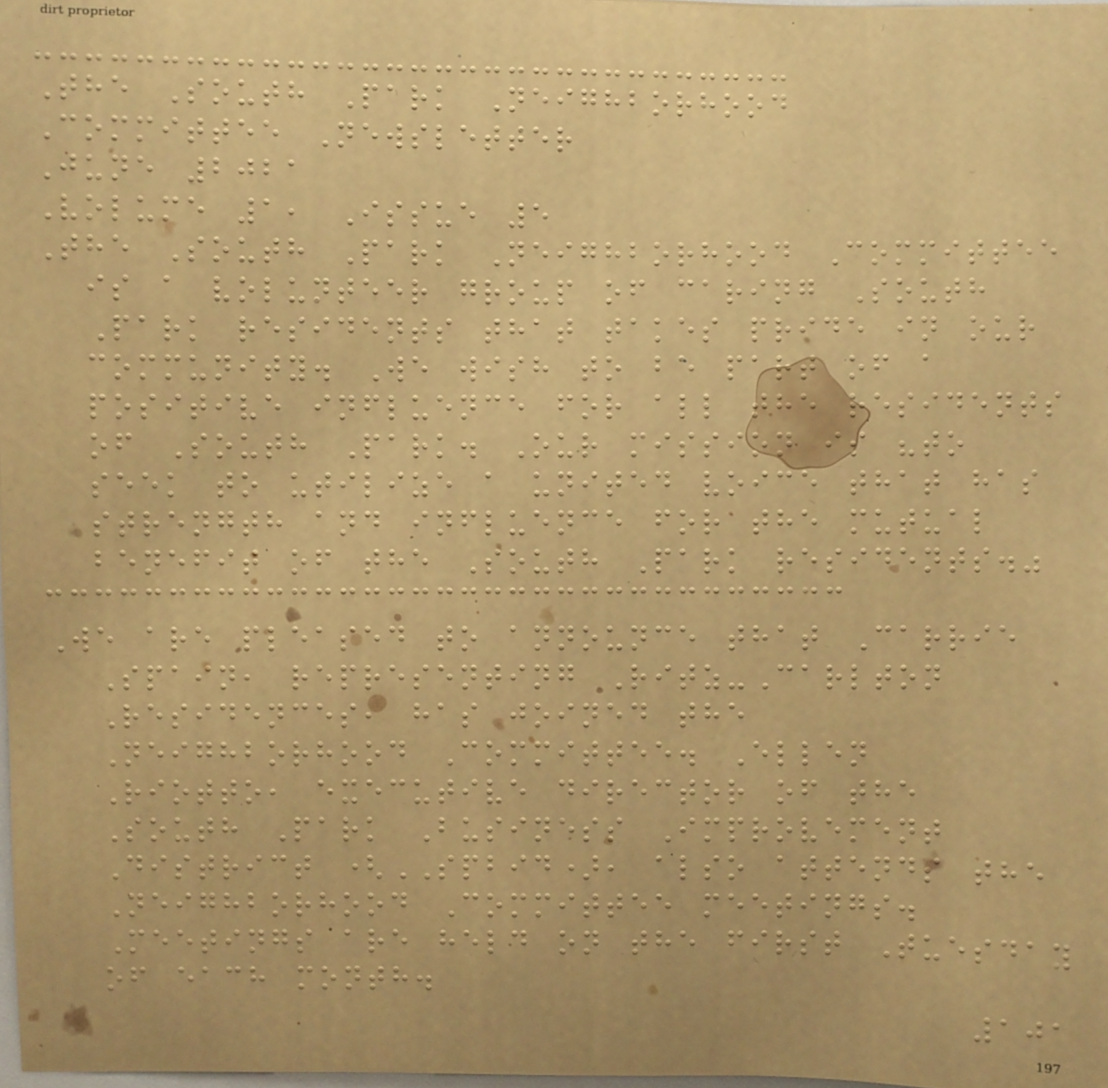The South Park Neighborhood
Committee Newsletter
June 2021
Volume 1, Issue 5
The South Park Neighborhood Committee
is a volunteer group of caring South
Park residents that takes pride in our
community. We wish to be part of a
positive influence for all the residents
of South Park. Our mission is "to
seek to utilize a united voice that has
strength and influence for the mutual
benefit of the South Park residents."
We are pleased to announce that Carrie
Spain, representing Ritz-Carlton
Residences, has joined the
Neighborhood Committee. Ellen
Riotto, executive director of the
South Park Business Improvement
District (SPBID), also attends the
Neighborhood Committee meetings.
Meetings are held on the first Tuesday
of each month.
101
